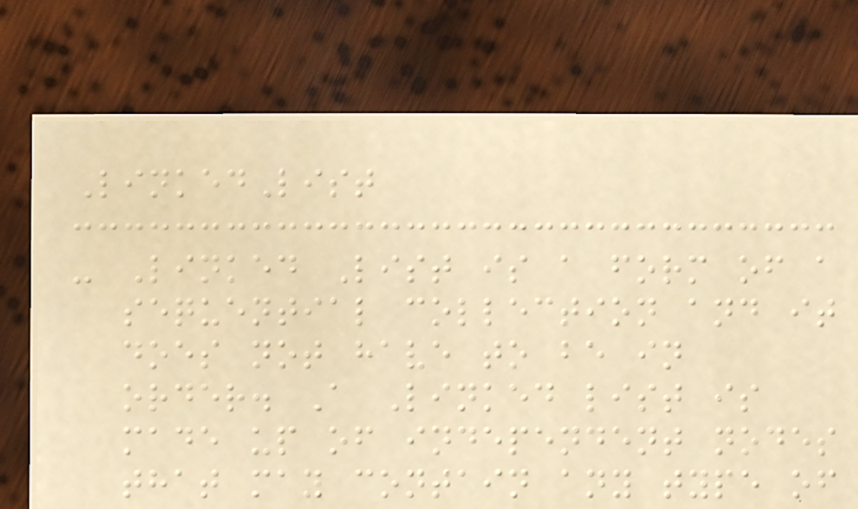LinkedList
- Linked List is a form of a
sequential collection and it
does not have to be in
order. A Linked list is
made up of independent nodes
that may contain any type of
